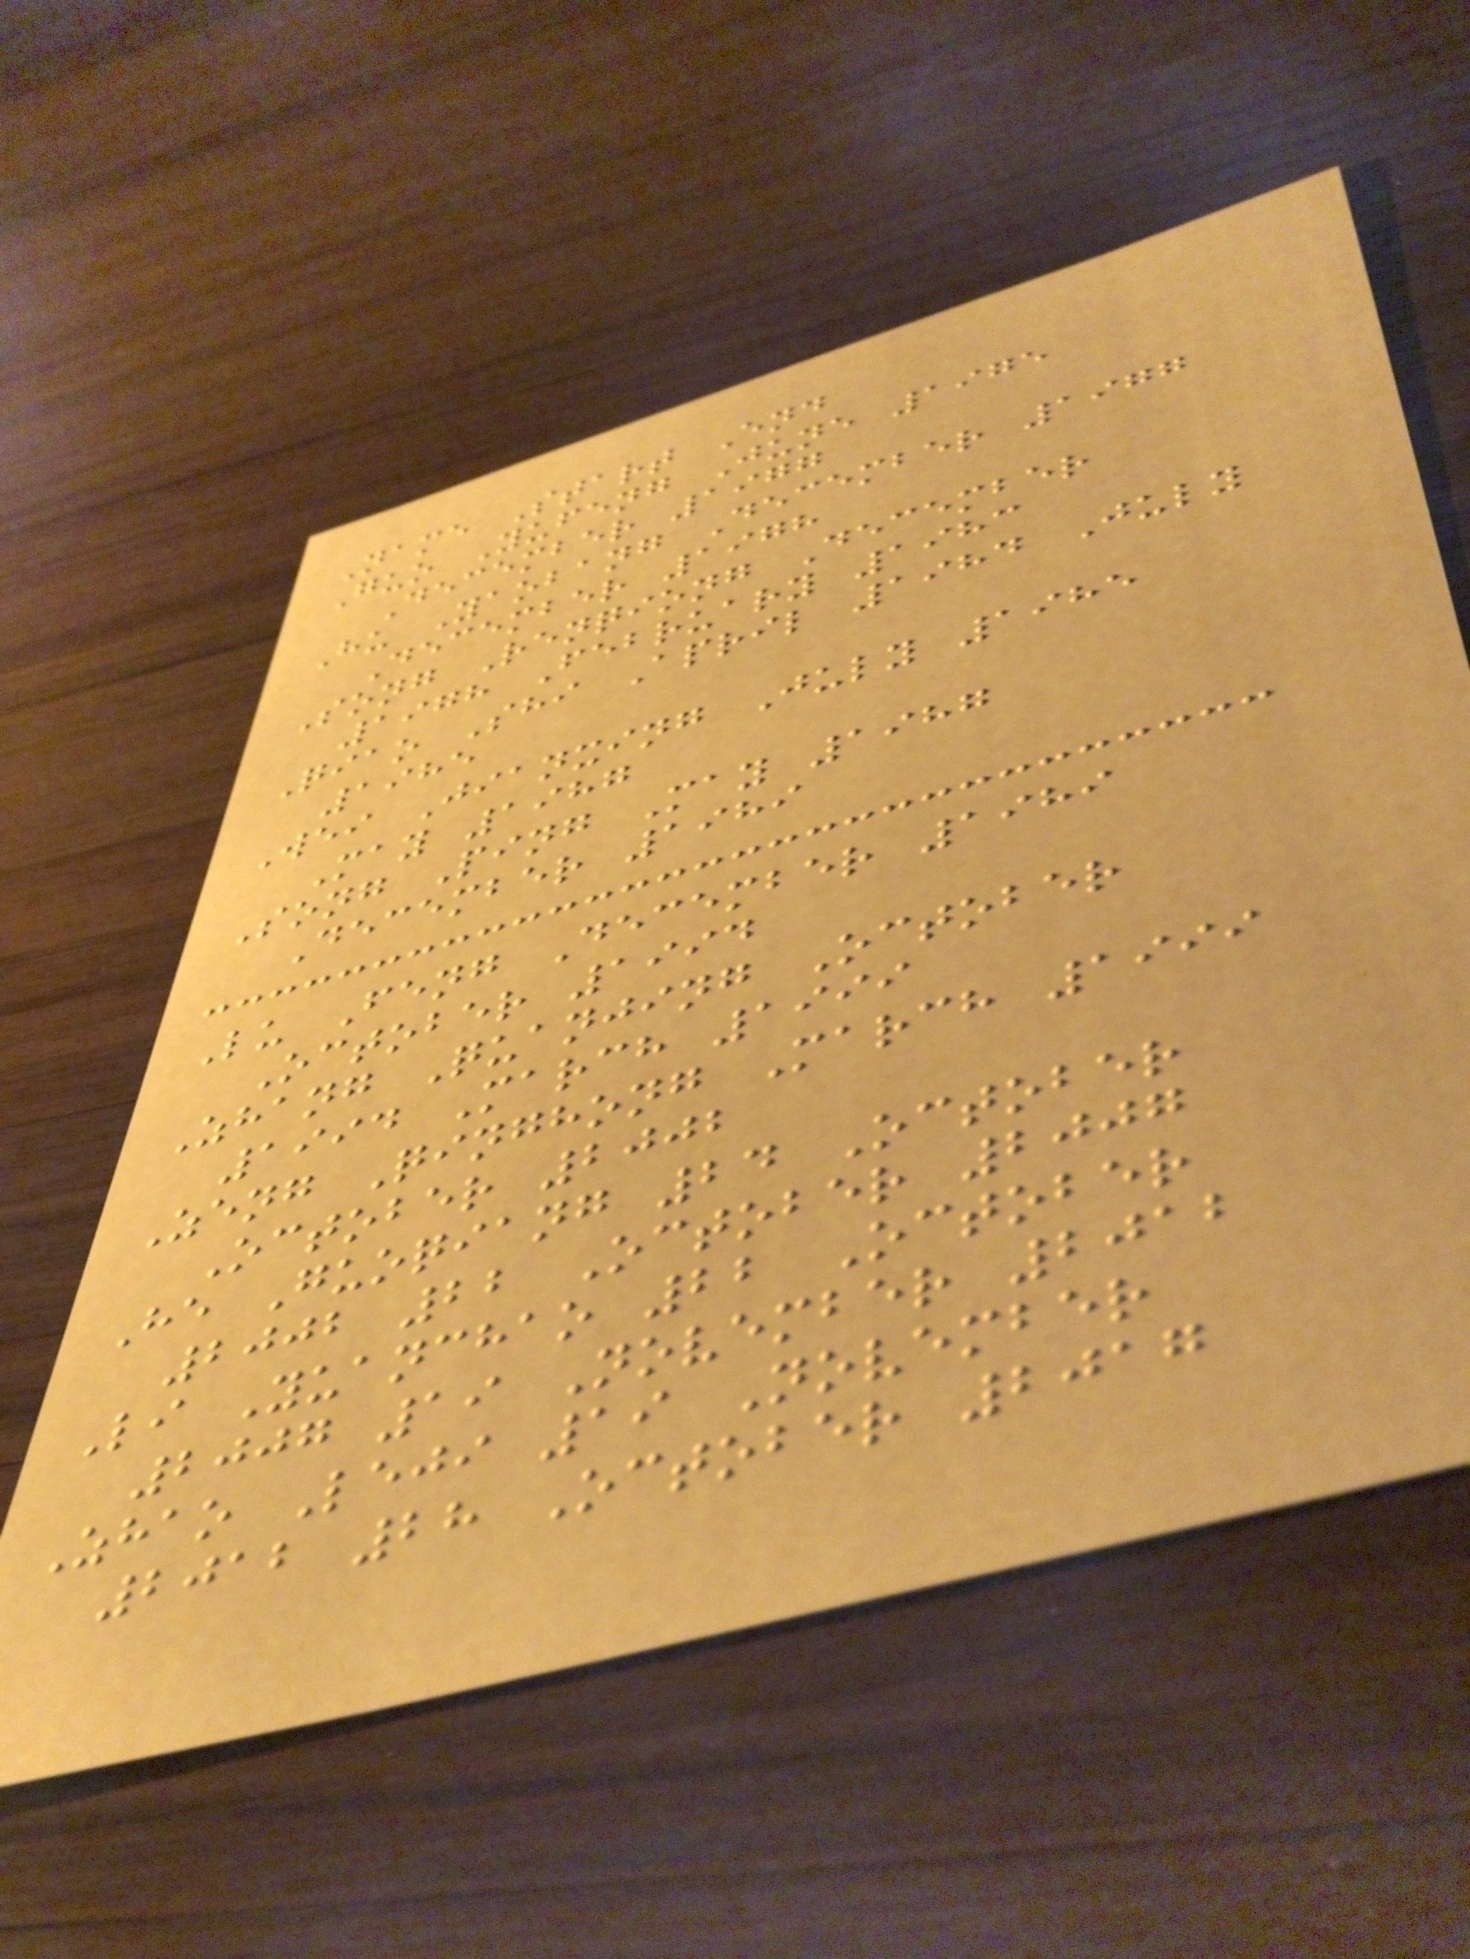Name Start End
Guo Yufeng June 1975
December 1977
Hu Yaobang December 1977
December 1978
Song Renqiong December
1978 February 1983
Qiao Shi April 1984 July
1985
Wei Jianxing July 1985
May 1987
Song Ping May 1987
December 1989
Lu Feng December 1989
October 1994
Zhang Quanjing October
1994 March 1999
Zeng Qinghong March 1999
October 2002
He Guoqiang 24 October
2002 22 October 2007
Li Yuanchao 22 October
2007 19 November 2012
Zhao Leji 19 November
2012 28 October 2017
